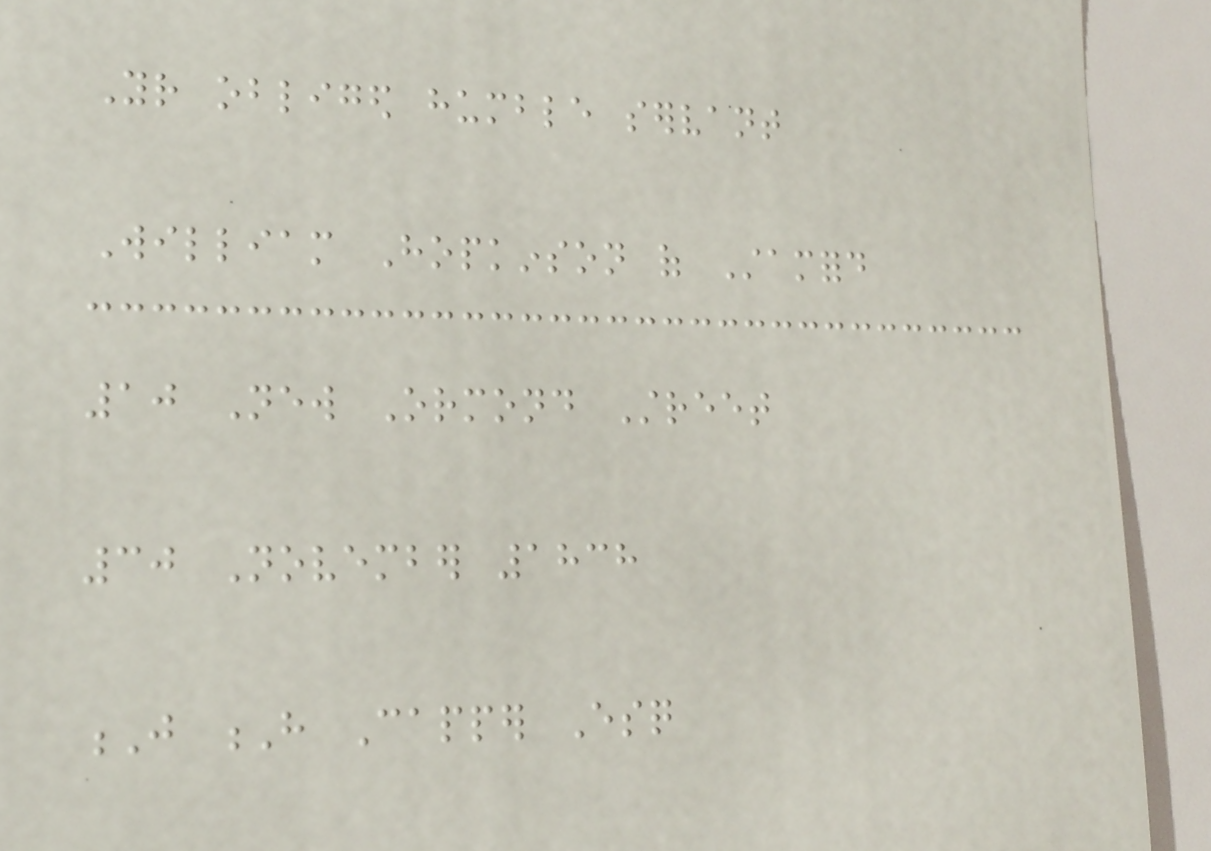Your obliged humble servant
William Hopkinson of Stamford
10 New Ormond Street
30 November 1838
J H Capper Esq
